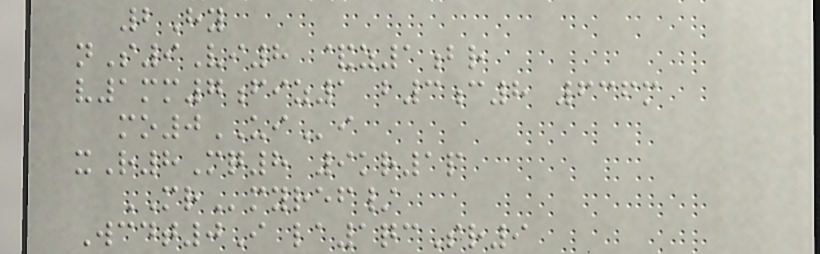2Hy
nS9Vi8 &z1br
v1mm7fiz1 b3c8 636m
mo0UIi
xR8Mq8 9kr1p
MRmyref/
Wcdt0I la1qcSr9
